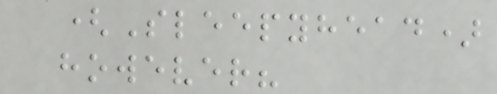(Sleepyhead)
however?
